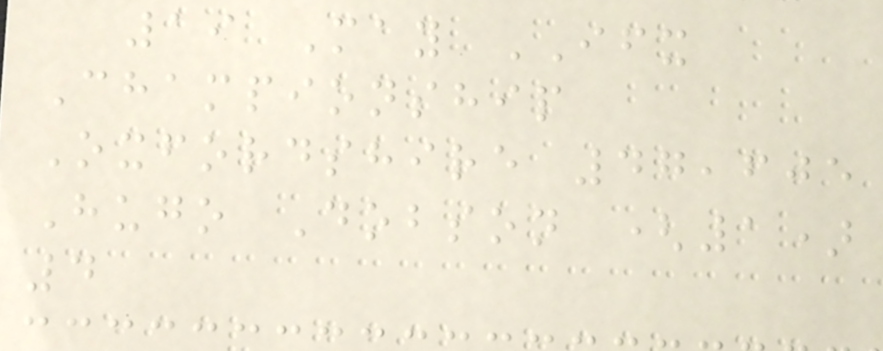19 May IFX
Championship
Oxfordshire 47,605
Hugo Dobson (1)
4
